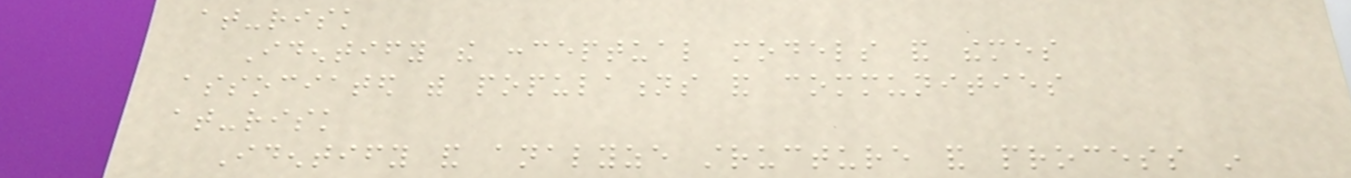at-risk
Identify the conceptual models and themes
associated with populations and communities
at-risk
Identify and analyze structure and process in
